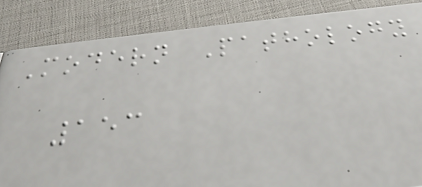Modern Pathology
153
